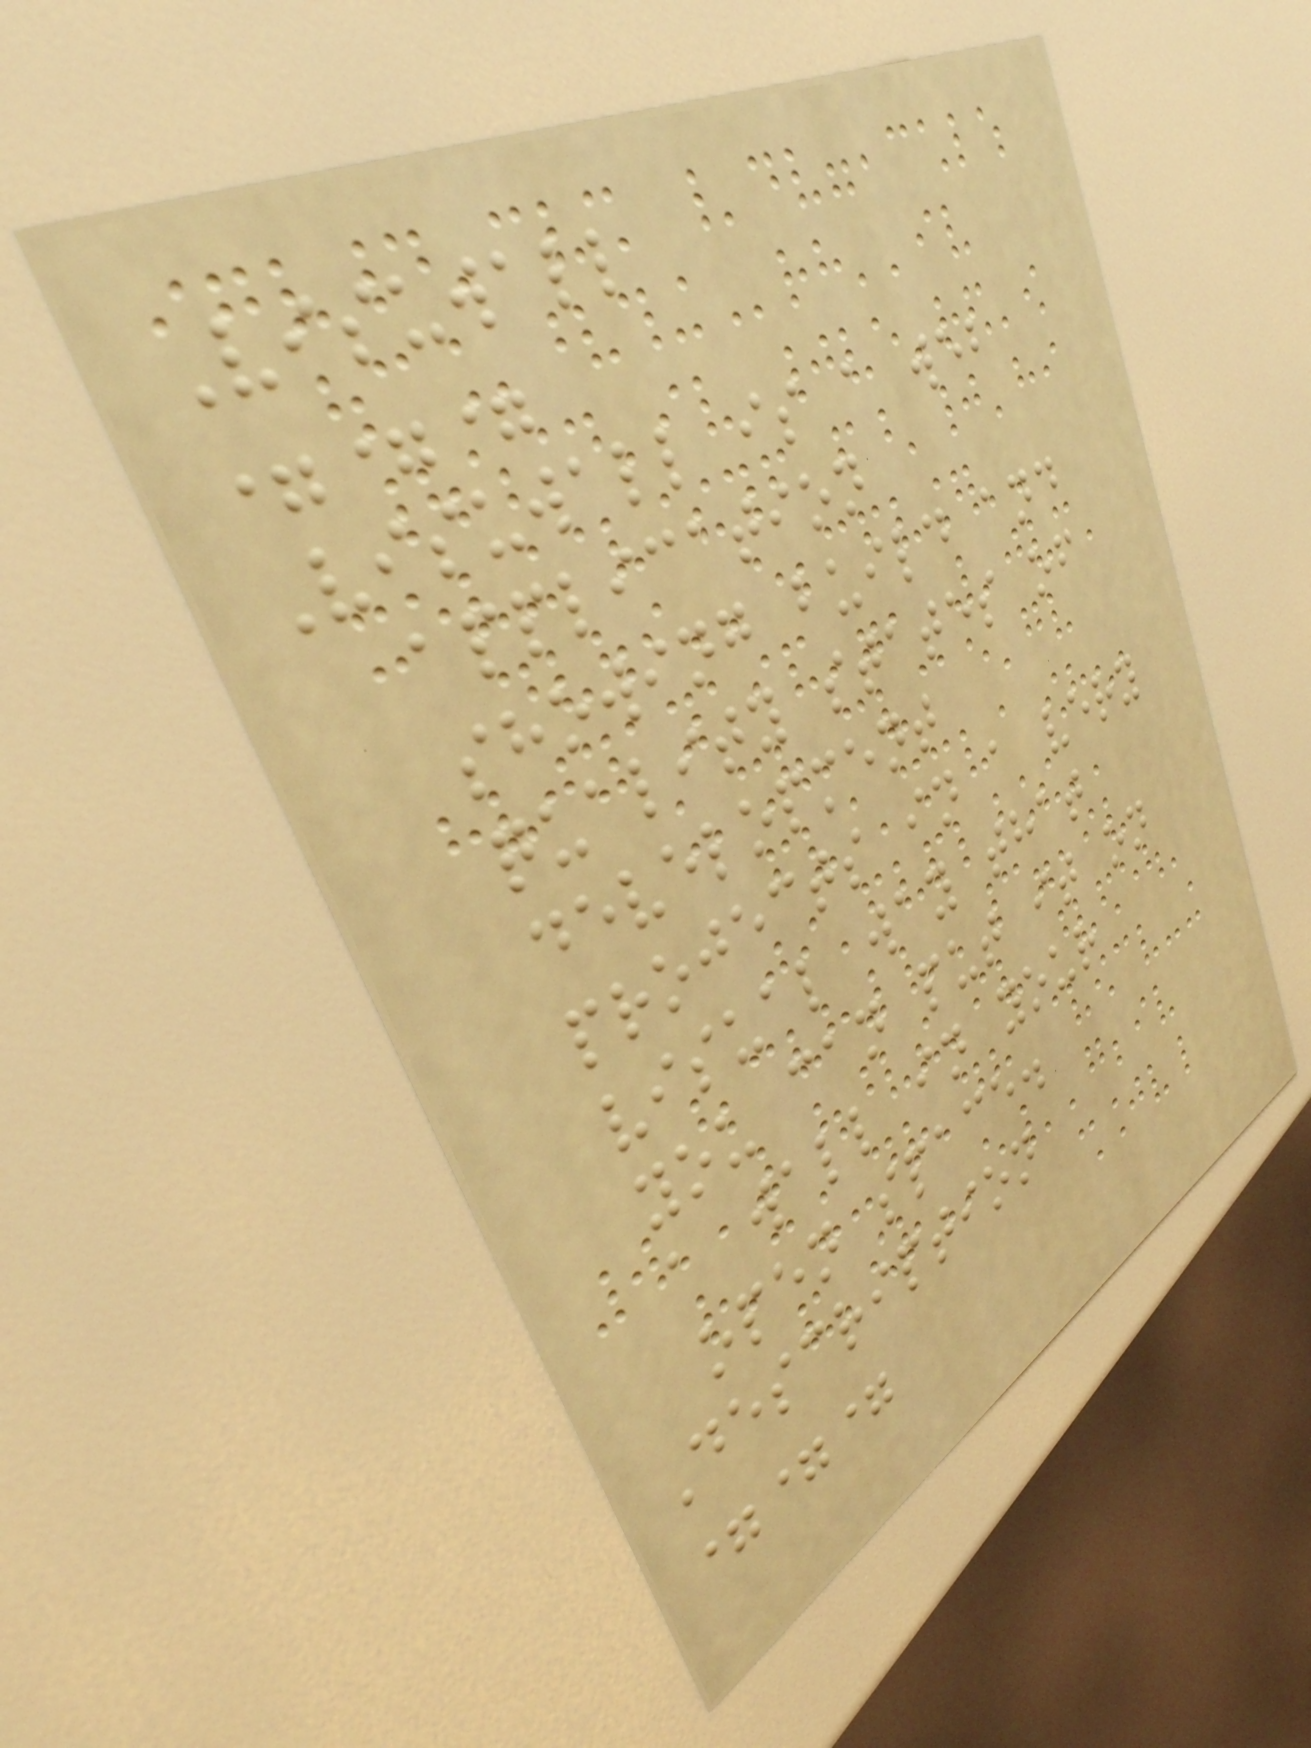Visuwall
===
Visuwall is a web
application
showing build and
quality states of
development
projects in a very
visual way that
you can put it on
a wall in your
open space.
Description
===
